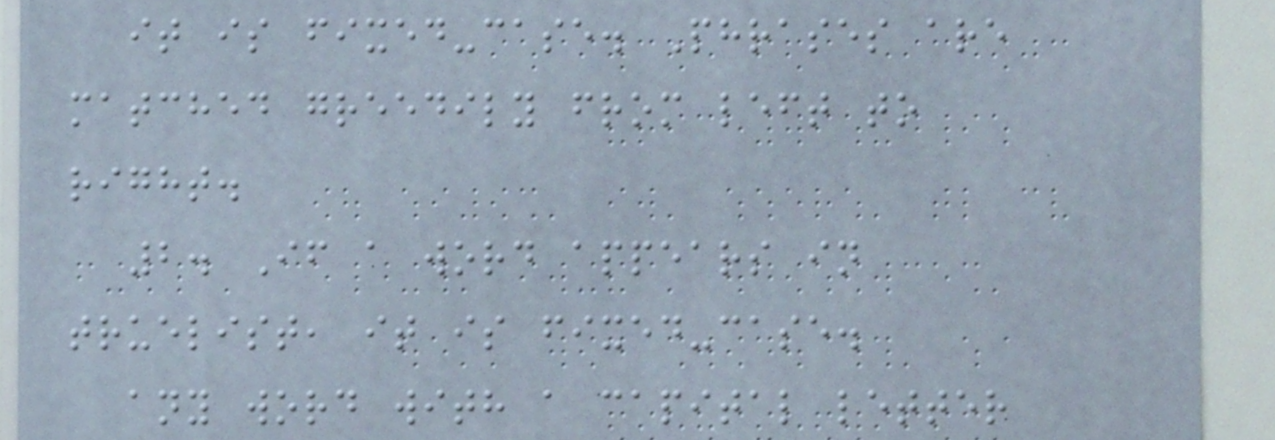it is fixed-case. Phrases are
matched greedily from left to
right.
2. If a word appears in
truelist, it is fixed-case.
any word with a capital letter
